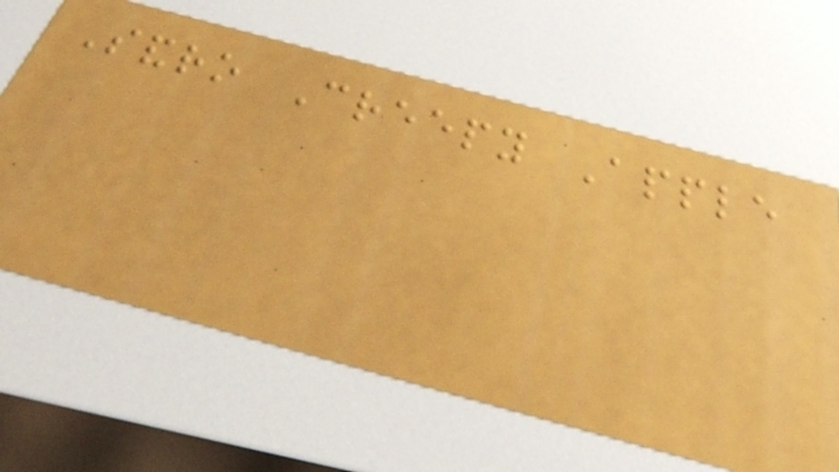Sandro Creepy Apple
